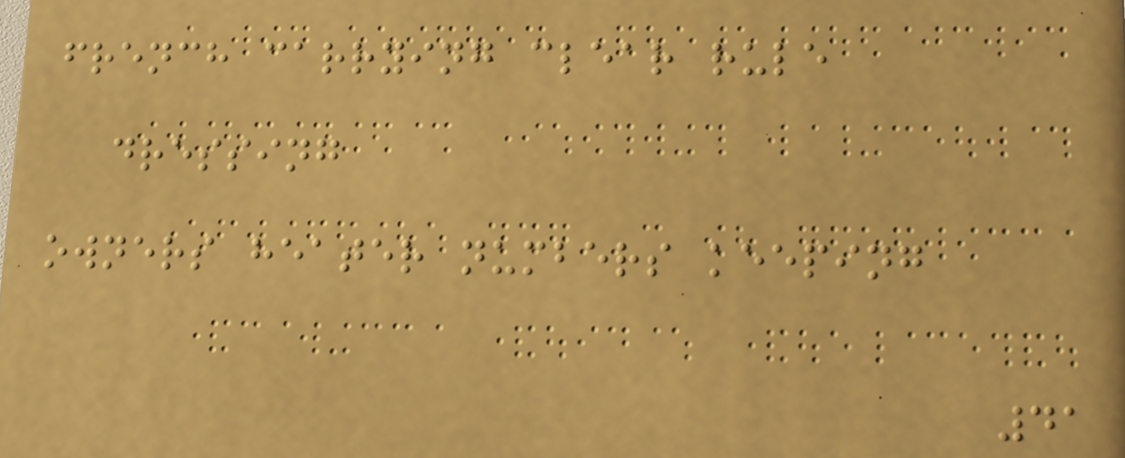french carrying clear rule
dressing
owners heater numbers keeping
41
